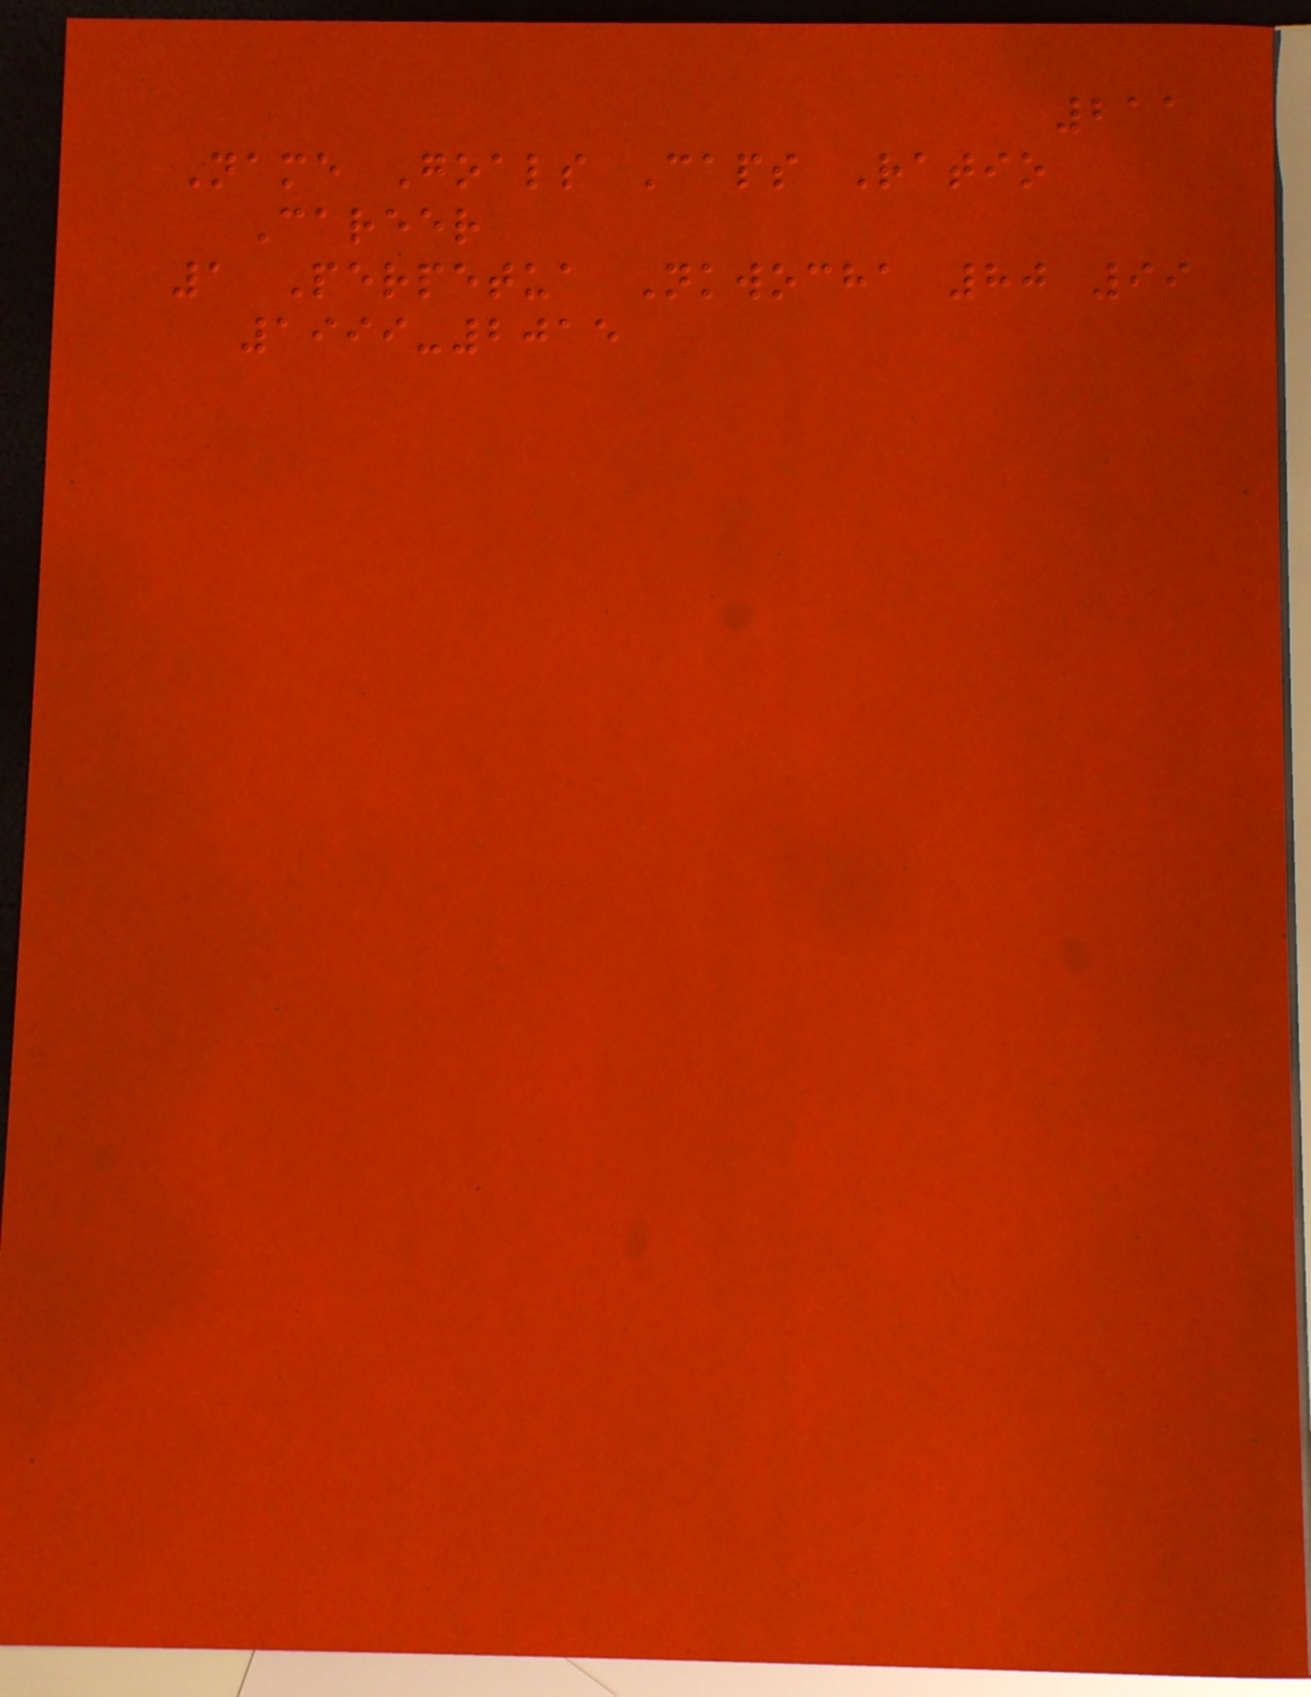211
Name Goals Caps Ratio
Career
1 Perpetua Nkwocha 80 99
1999-2015
